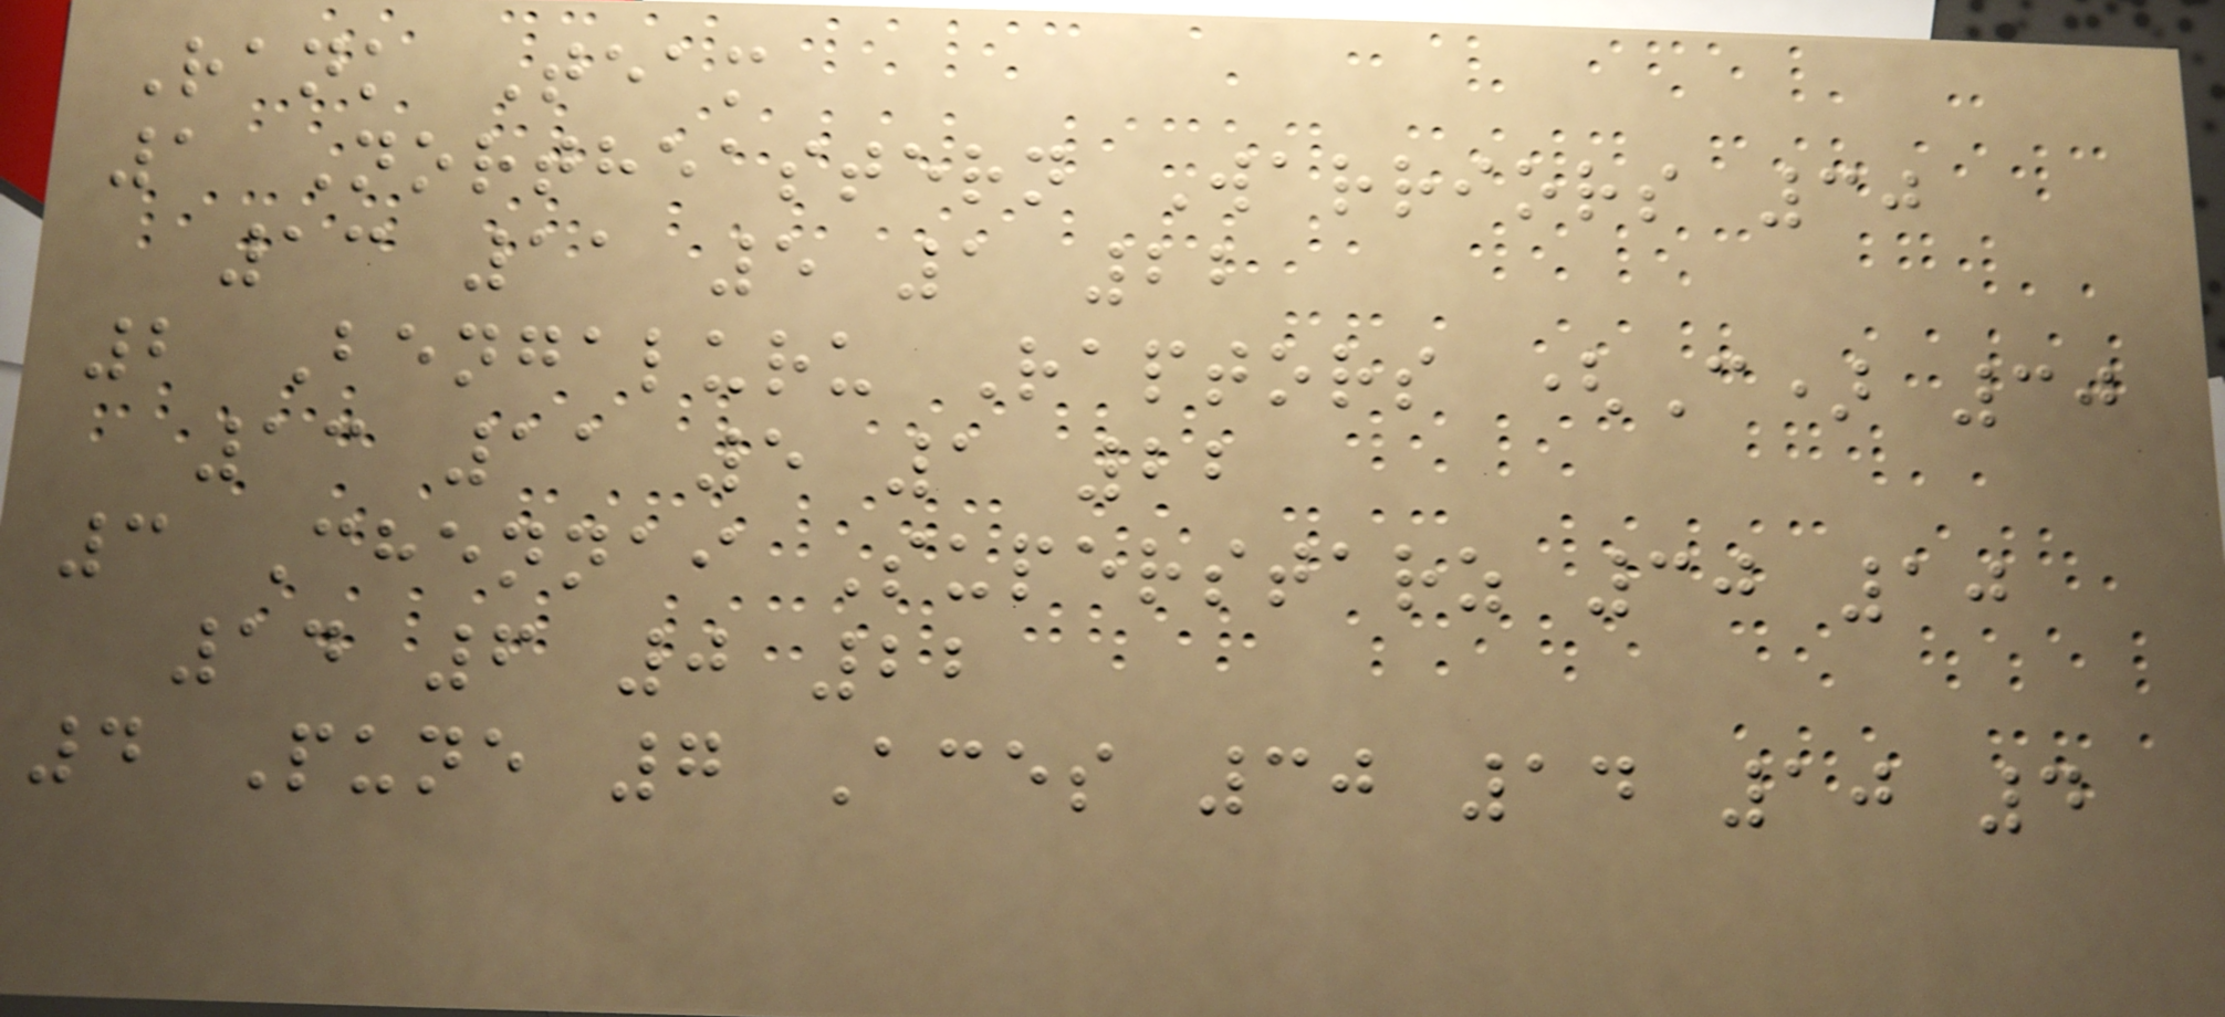Rank Team
1 Northeastern Warriors 30
13 11 5 1 22
2 Bengaluru Raptors (C) 30
13 11 5 1 22
3 Chennai Superstarz 30 10
14 6 0 22
4 Pune 7 Aces 30 14 10 4
